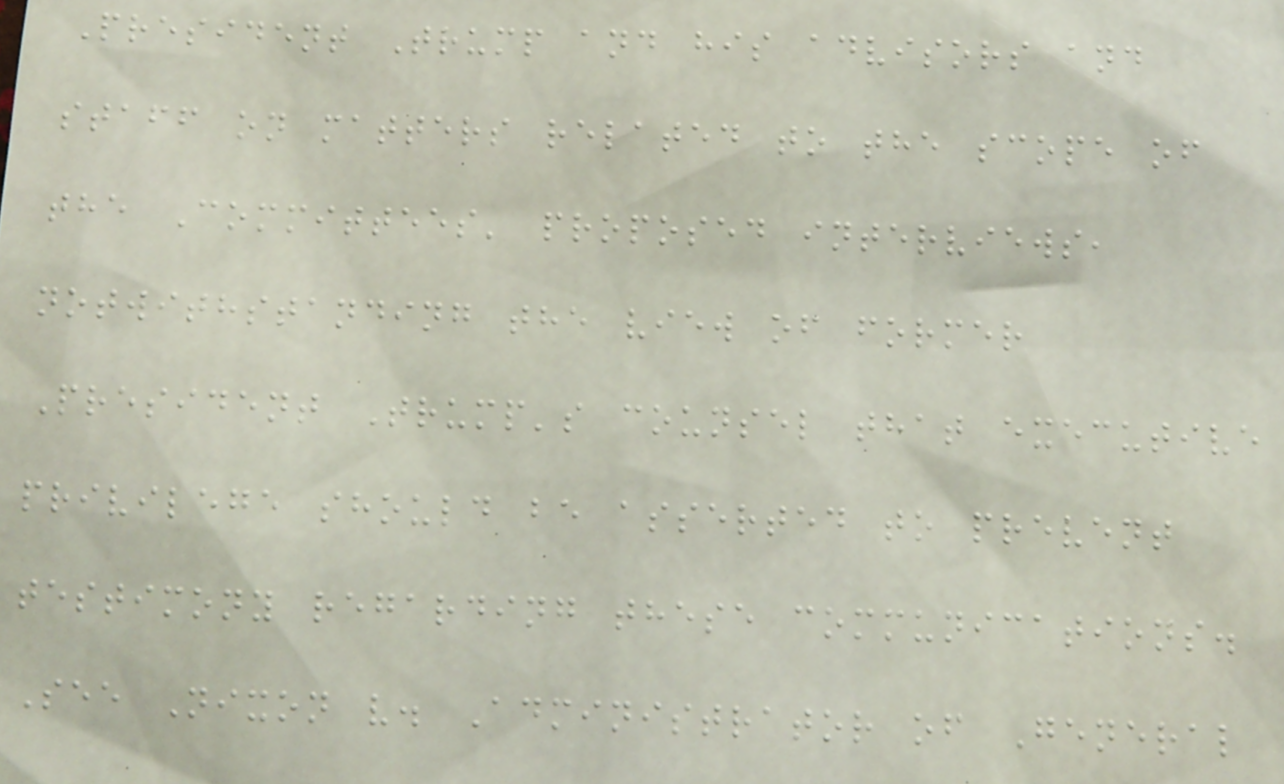President Trump and his advisors and
staff on matters related to the scope of
the Committees' proposed interviews,
notwithstanding the view of former
President Trump's counsel that executive
privilege should be asserted to prevent
testimony regarding these communications.
See Nixon v. Administrator of General
